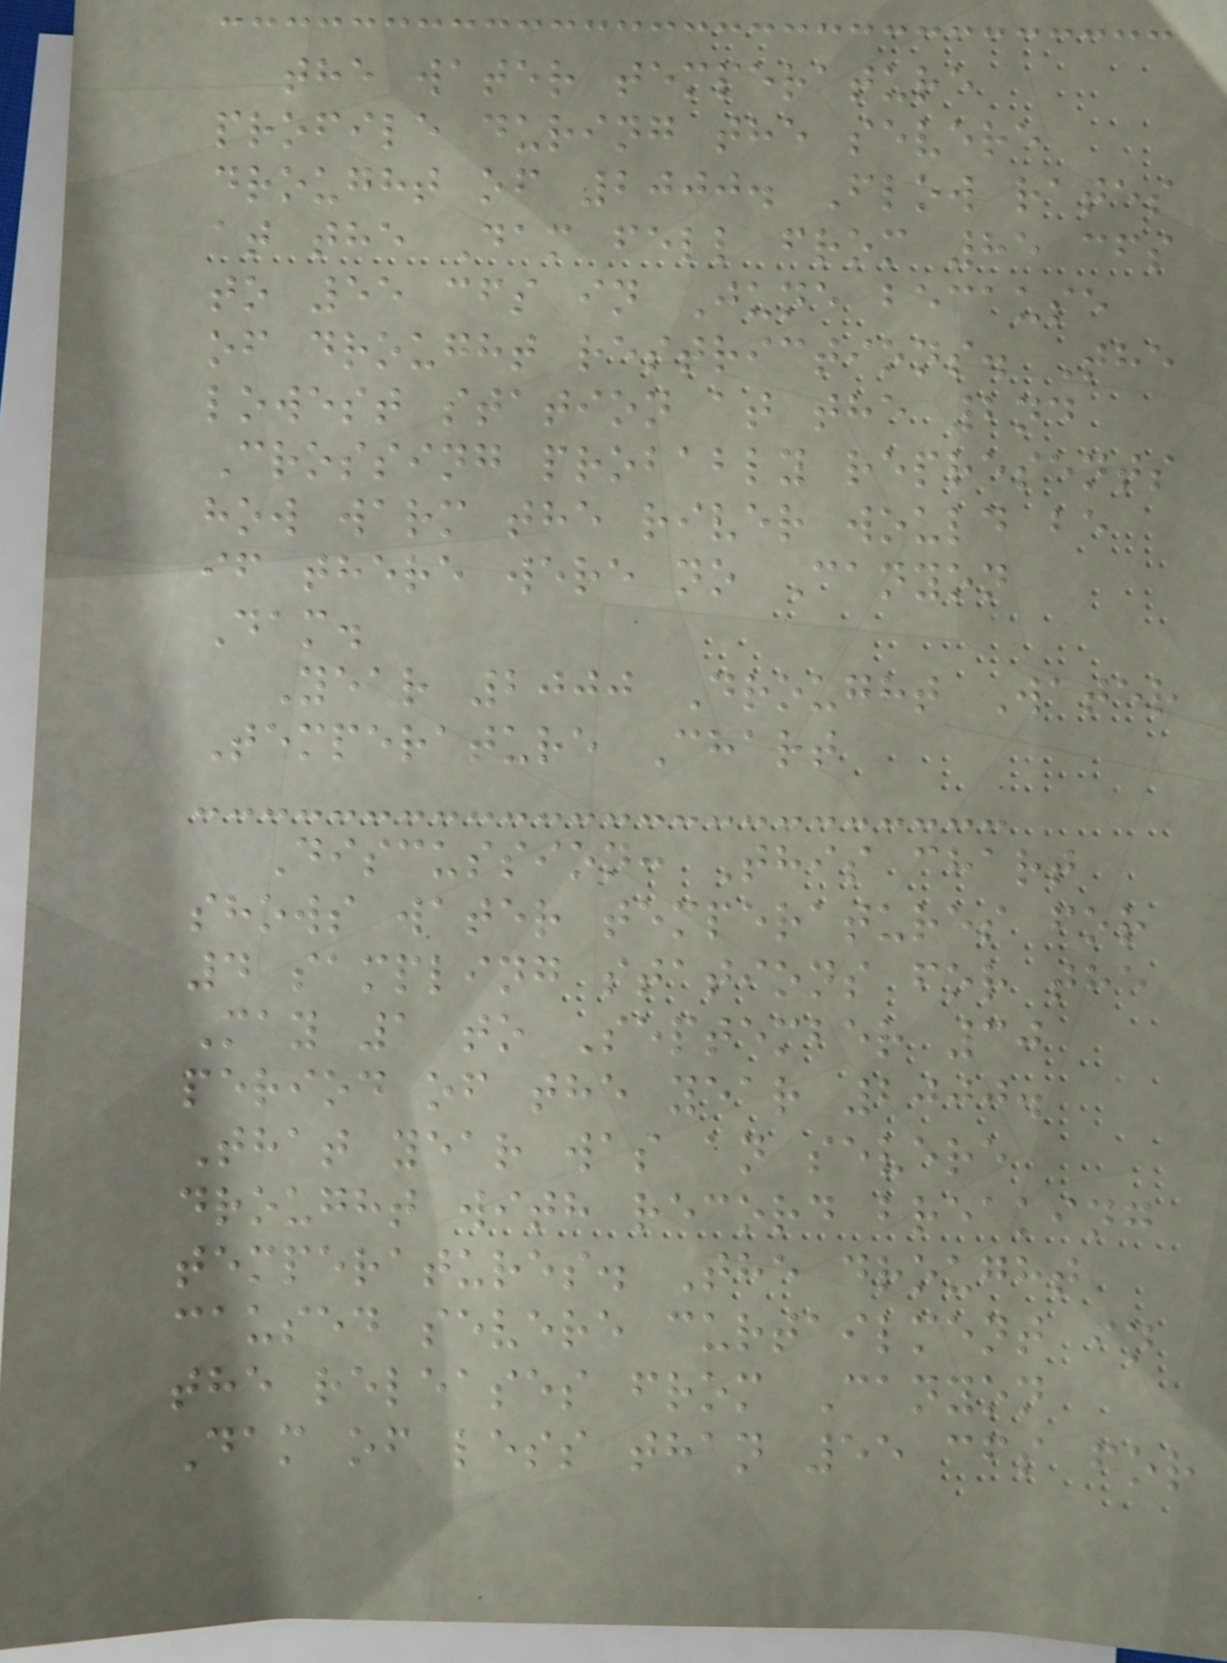the water temperature
profile during the severe
drought of 2000. Flow rates
at the Dam fell from 85 cfs
to 55 cfs in June because
of drought restrictions. The
lowest station at the 2nd
Crossing probably represents
how warm the river would be
if there were no Canyon
Dam.
Year 2000 Drought Water
Temperature Chart
Discussion: This chart
shows water temperatures for
4 sampling stations for the
May 1 to September 30
period of the year 2000.
That year was an severe
drought with record breaking
temperatures. The drought
caused severe curtailment in
the releases from Canyon
Dam of less than 55 cfs for
